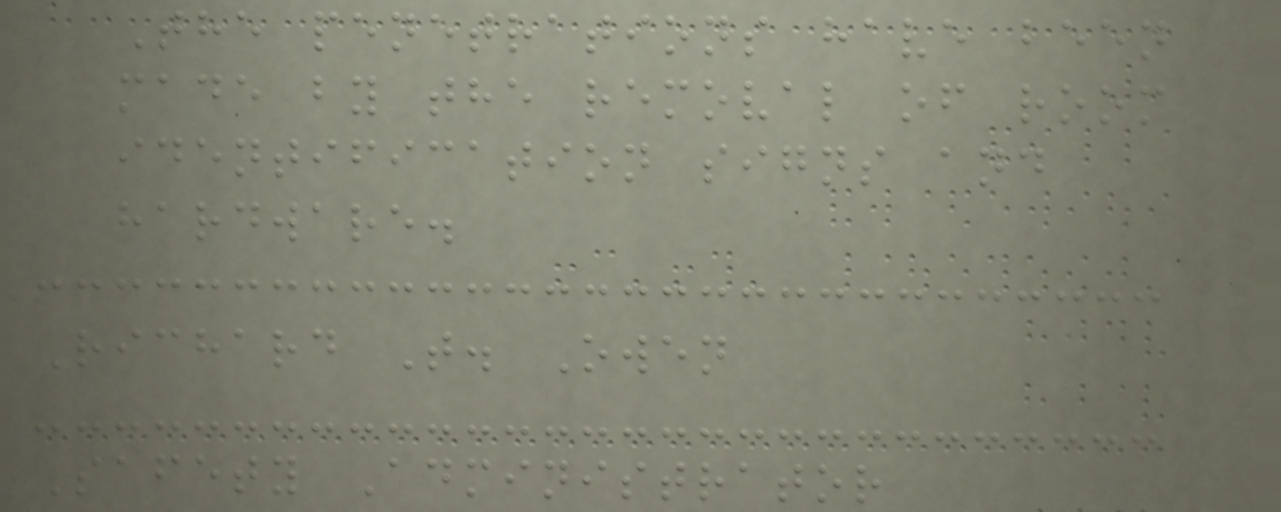The penetrations have been
made by the removal of room
identification signs and
hardware.
Richard T. Owen
Safety Administrator
